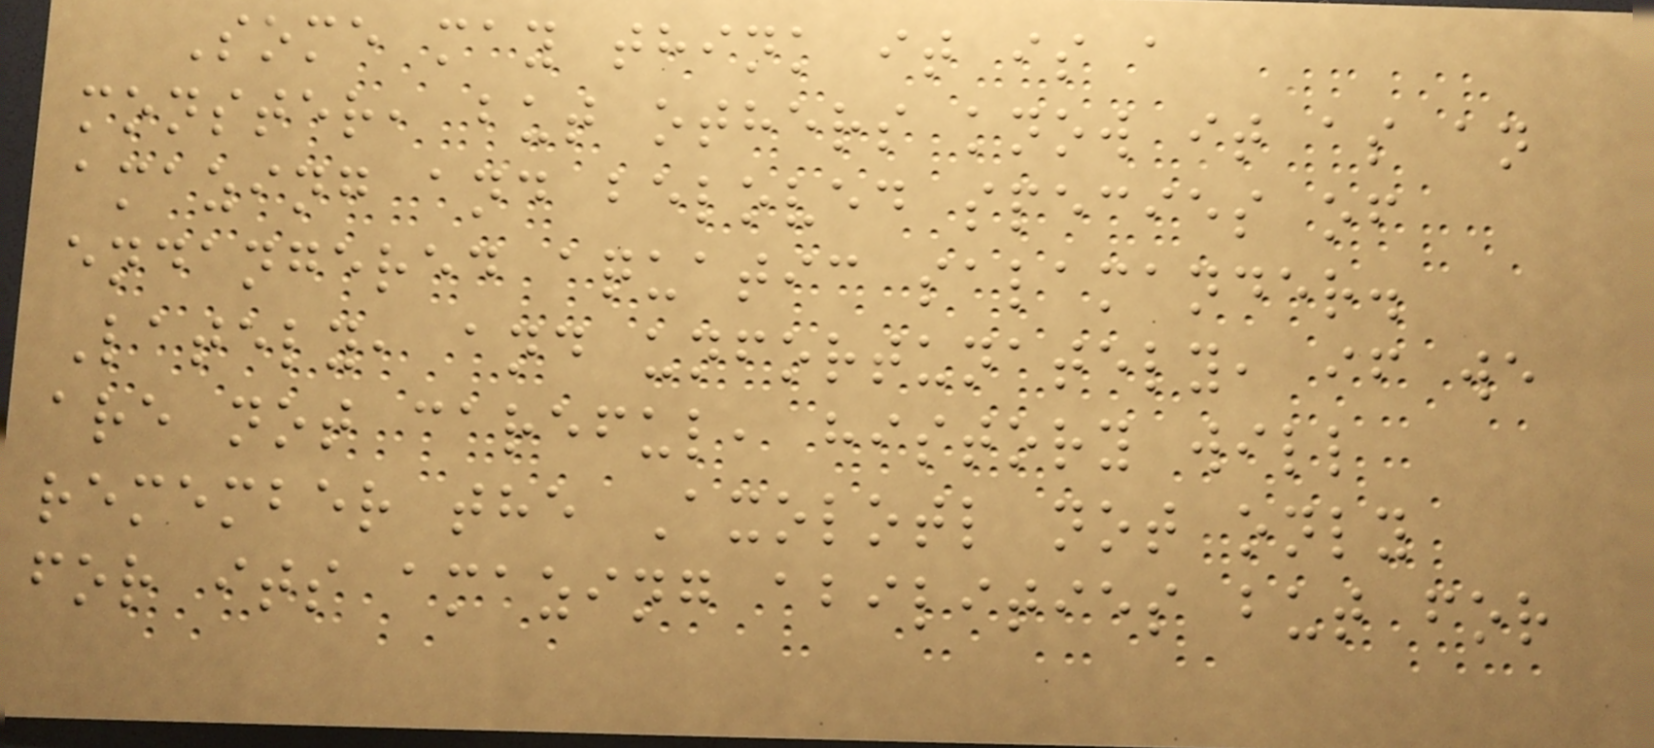Some may think it is a
monster, but others know it as an
amazing and beloved species of
endangered aquatic salamander.
Lately, and unfortunately, if we
are not careful, history will
remember the Axolotl not only
for its amazing abilities but for
